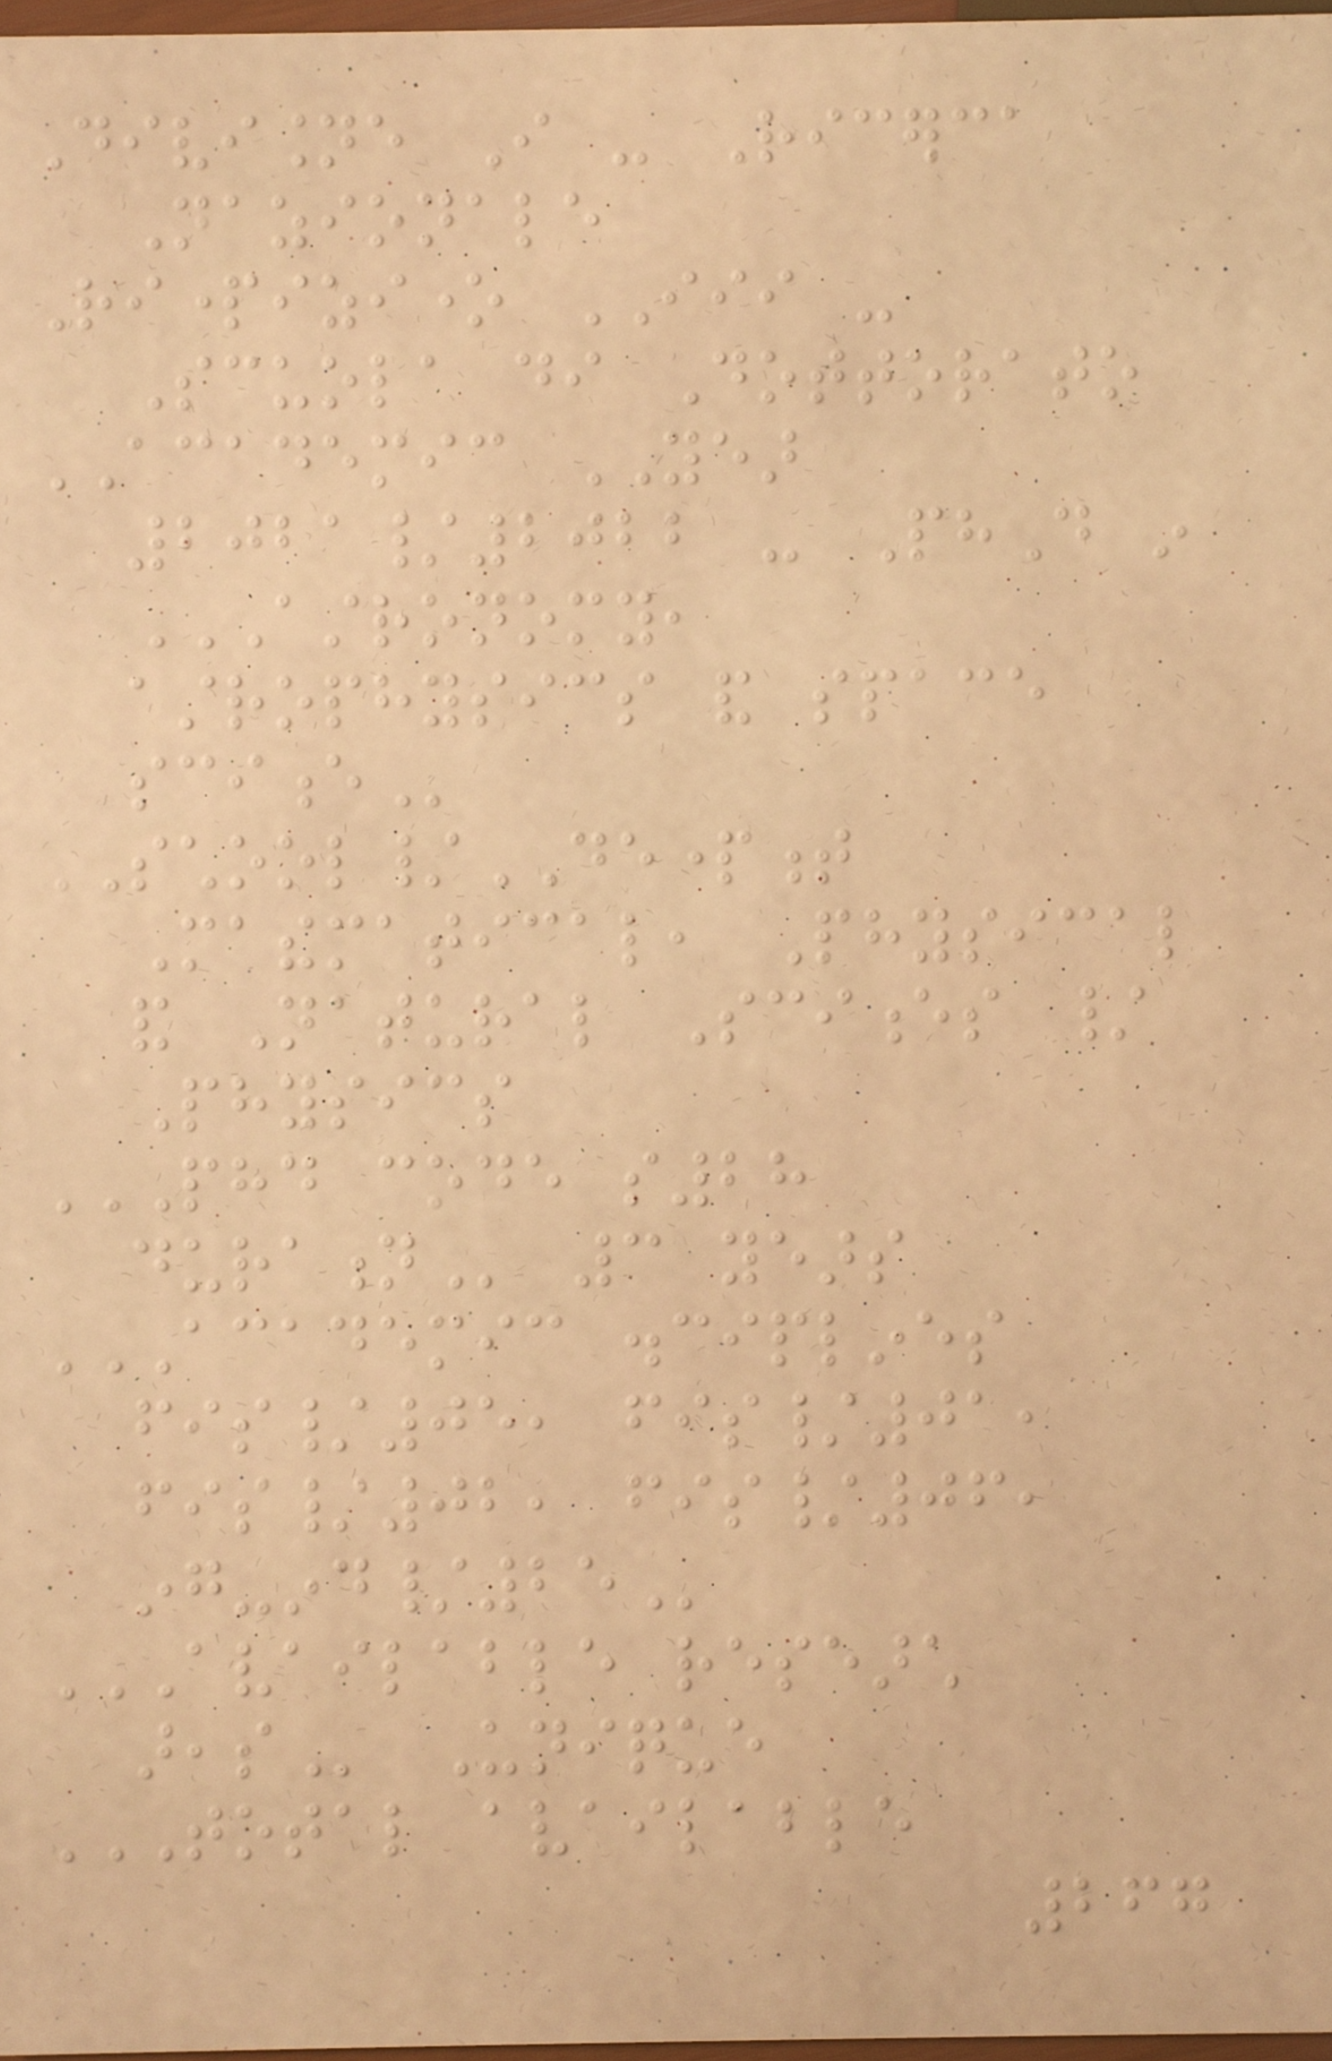Divisione I - Ricerca
Nazionale
Ripartizione III -
Scuola di Dottorato
ACADEMIC YEAR
2021/2022 - PhD in
ASTRONOMY,
ASTROPHYSICS AND SPACE
SCIENCE
SCHOOL/DEPARTMENT
Mathematical, Physical
and Natural Sciences /
Physics
PHD CODE S28
DURATION 3 years
ACADEMIC DISCIPLINES
FIS/05, FIS/01,
FIS/02, FIS/06,
ING-IND/25
AVAILABLE RESEARCH
AREAS Unique
TOTAL AVAILABLE
267
